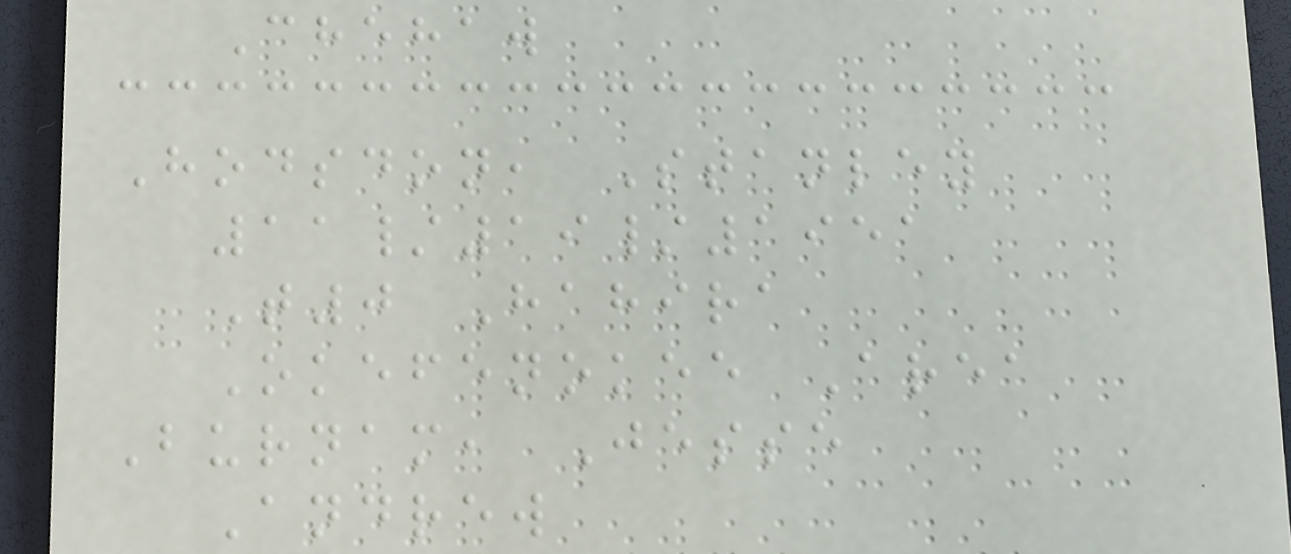Chehaw
Hodsdon, Stanley
11/19/1951
T0 Hahira
Okefenokee Area
Burnam, Jesse
Andrew
